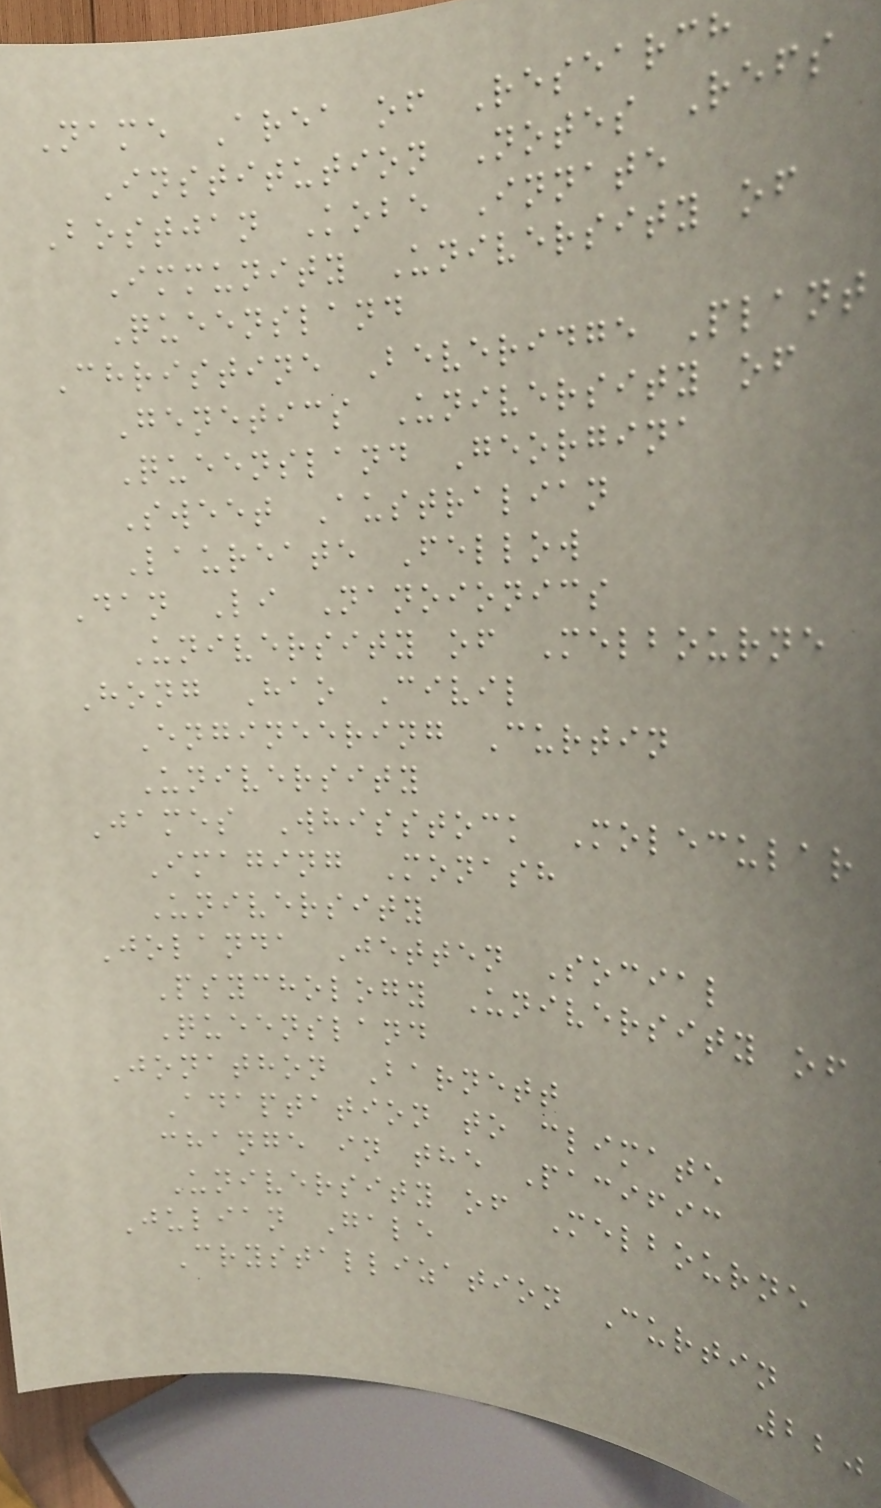Name Area of Research
Institution Notes Refs
Bostjan Kobe Innate
Immunity University of
Queensland
Christine Beveridge Plant
Genetics University of
Queensland Georgina
Sweet Australian
Laureate Fellow
Dan Li Nanoionics
University of Melbourne
Hong Hao Civil
Engineering Curtin
University
James Whisstock Molecular
Imaging Monash
University
Jolanda Jetten Social
Psychology University of
Queensland
Jonathon Barnett
Adaptation to climate
change in the Pacific
University of Melbourne
Julian Gale
Crystallization Curtin
220
